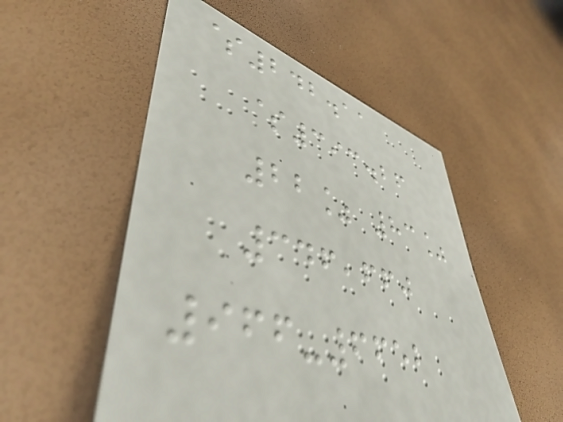$242.11
$393.26
22% 83%
346,660
966-6652
